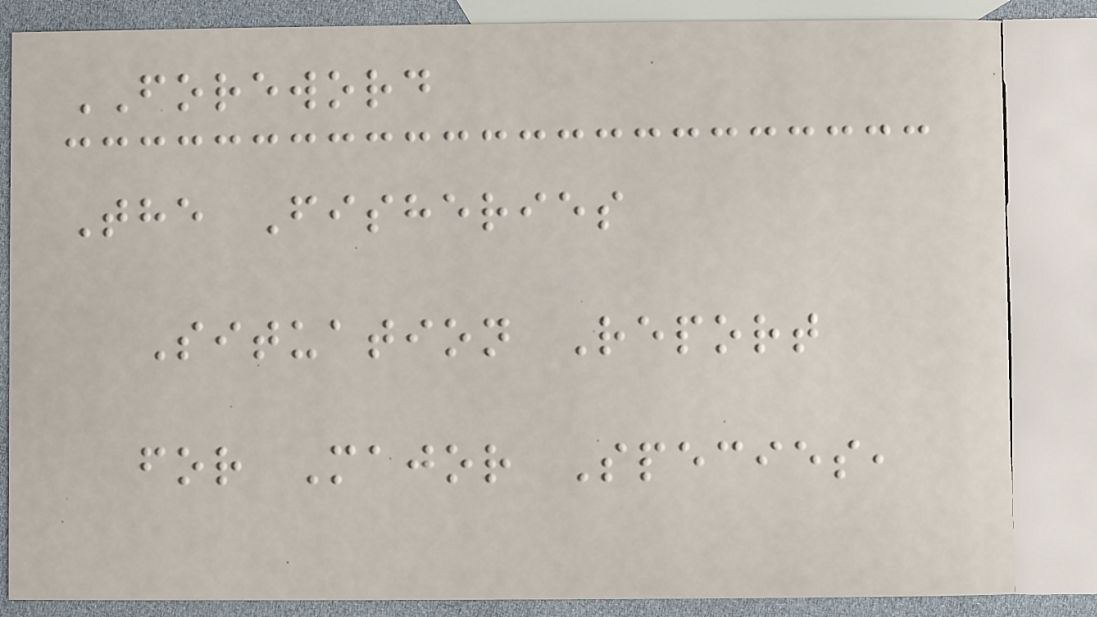FOREWORD
The Fisheries
Situation Report
for Major Species,
